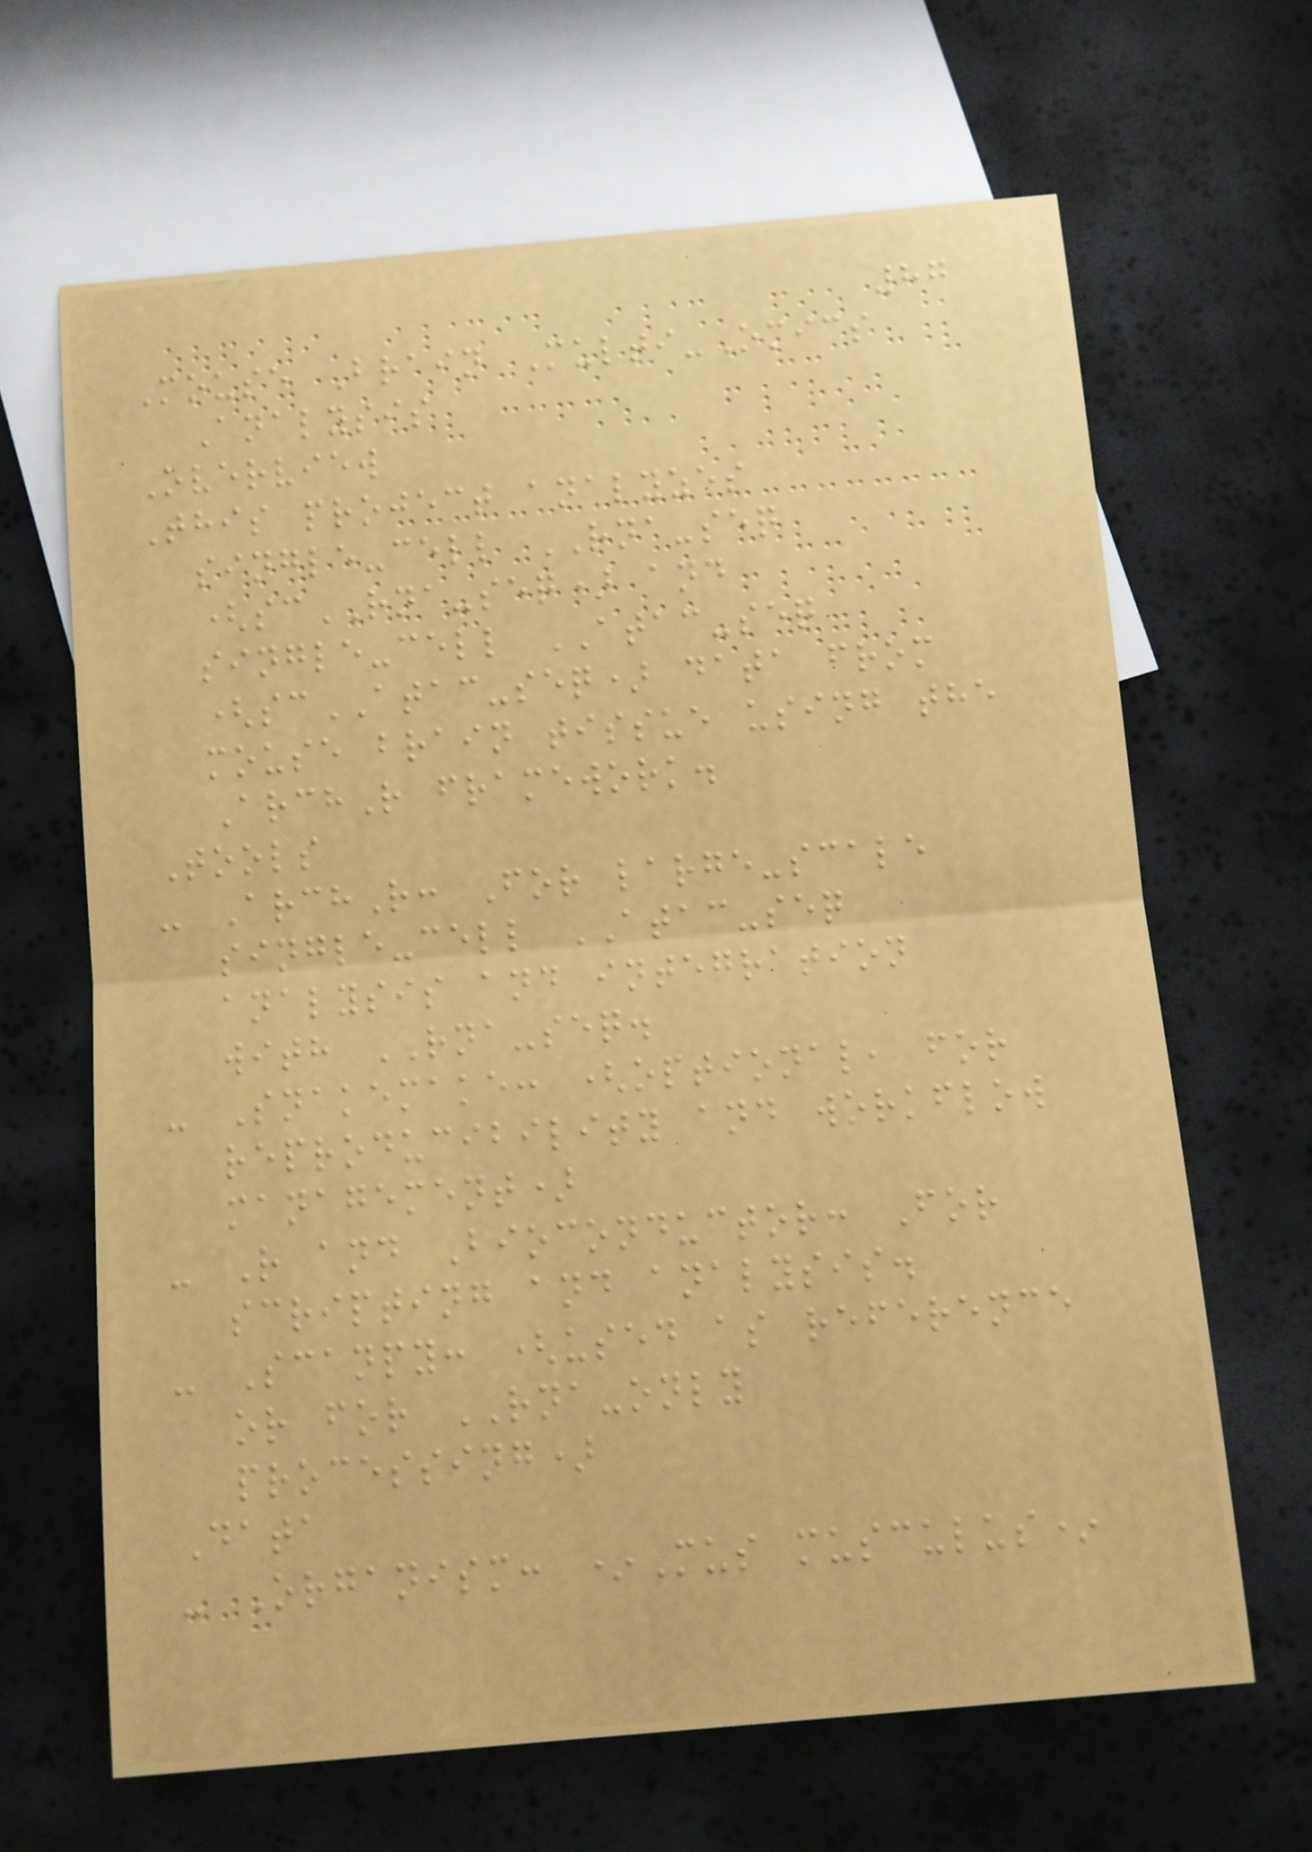87
Mouse Brain Multi-Omics
Analysis
Overview
This project analyzes
single-cell RNA-seq
(scRNA-seq) and
single-cell ATAC-seq
(scATAC-seq) data from
mouse brain tissue using the
ArchR framework.
Tools
- ArchR: For large-scale
single-cell ATAC-seq
analysis and integration
with RNA-seq.
- Snakemake: (optional, for
reproducibility and workflow
management)
- R and Bioconductor: For
scripting and analysis.
- Scanpy: (used as reference
or for RNA-only
processing)
Data
- Organism: *Mus musculus*
